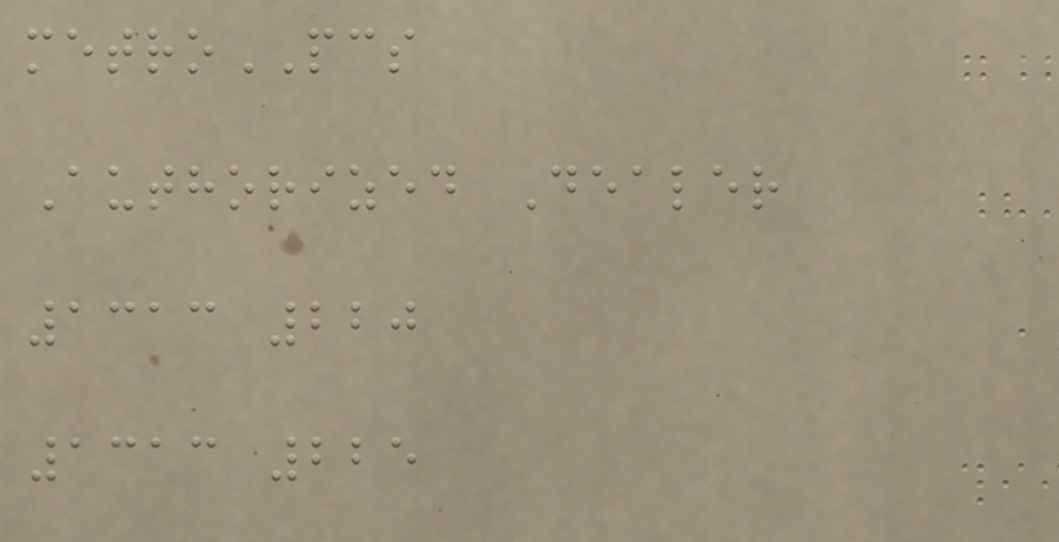metroPCS
Authorized Dealer
1313 220
1313 225
